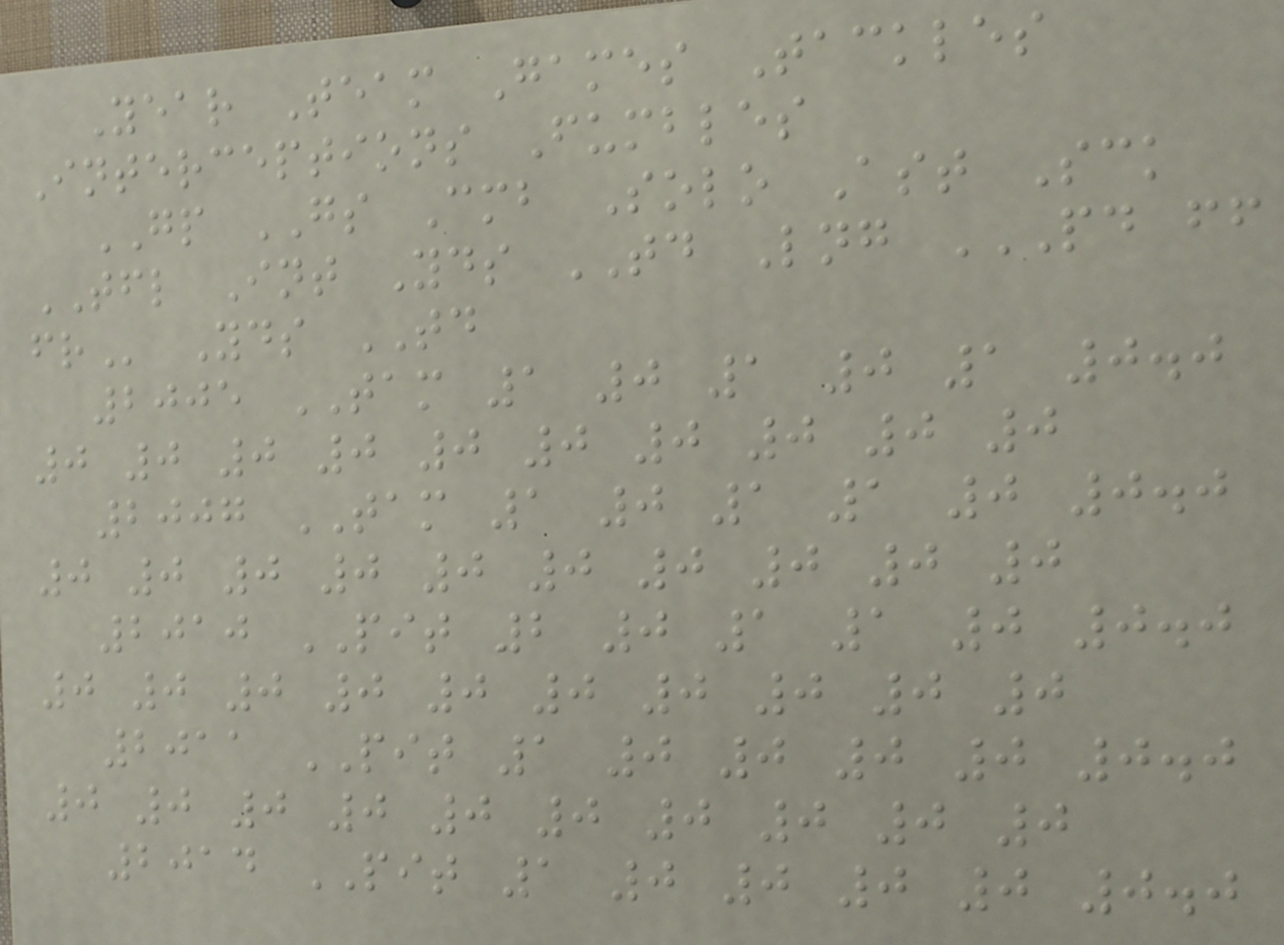Year Team Games Tackles
Interceptions Fumbles
GP GS Cmb Solo Ast Sck
TFL Int Yds TD Lng PD FF
FR Yds TD
2005 TAM 1 0 1 0 1 0.0
0 0 0 0 0 0 0 0 0 0
2007 TAM 1 0 1 1 0 0.0
0 0 0 0 0 0 0 0 0 0
2010 PIT 2 0 1 1 0 0.0
0 0 0 0 0 0 0 0 0 0
2011 PIT 1 0 0 0 0 0.0
0 0 0 0 0 0 0 0 0 0
2014 PIT 1 0 0 0 0 0.0
